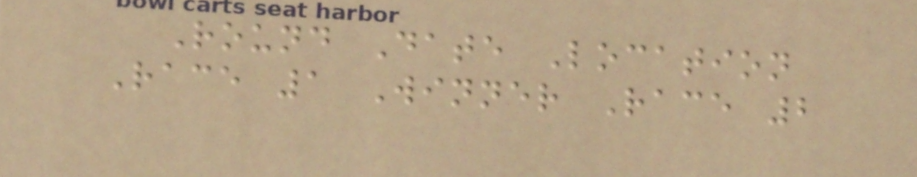Round Date Location
Race 1 Winner Race 2
